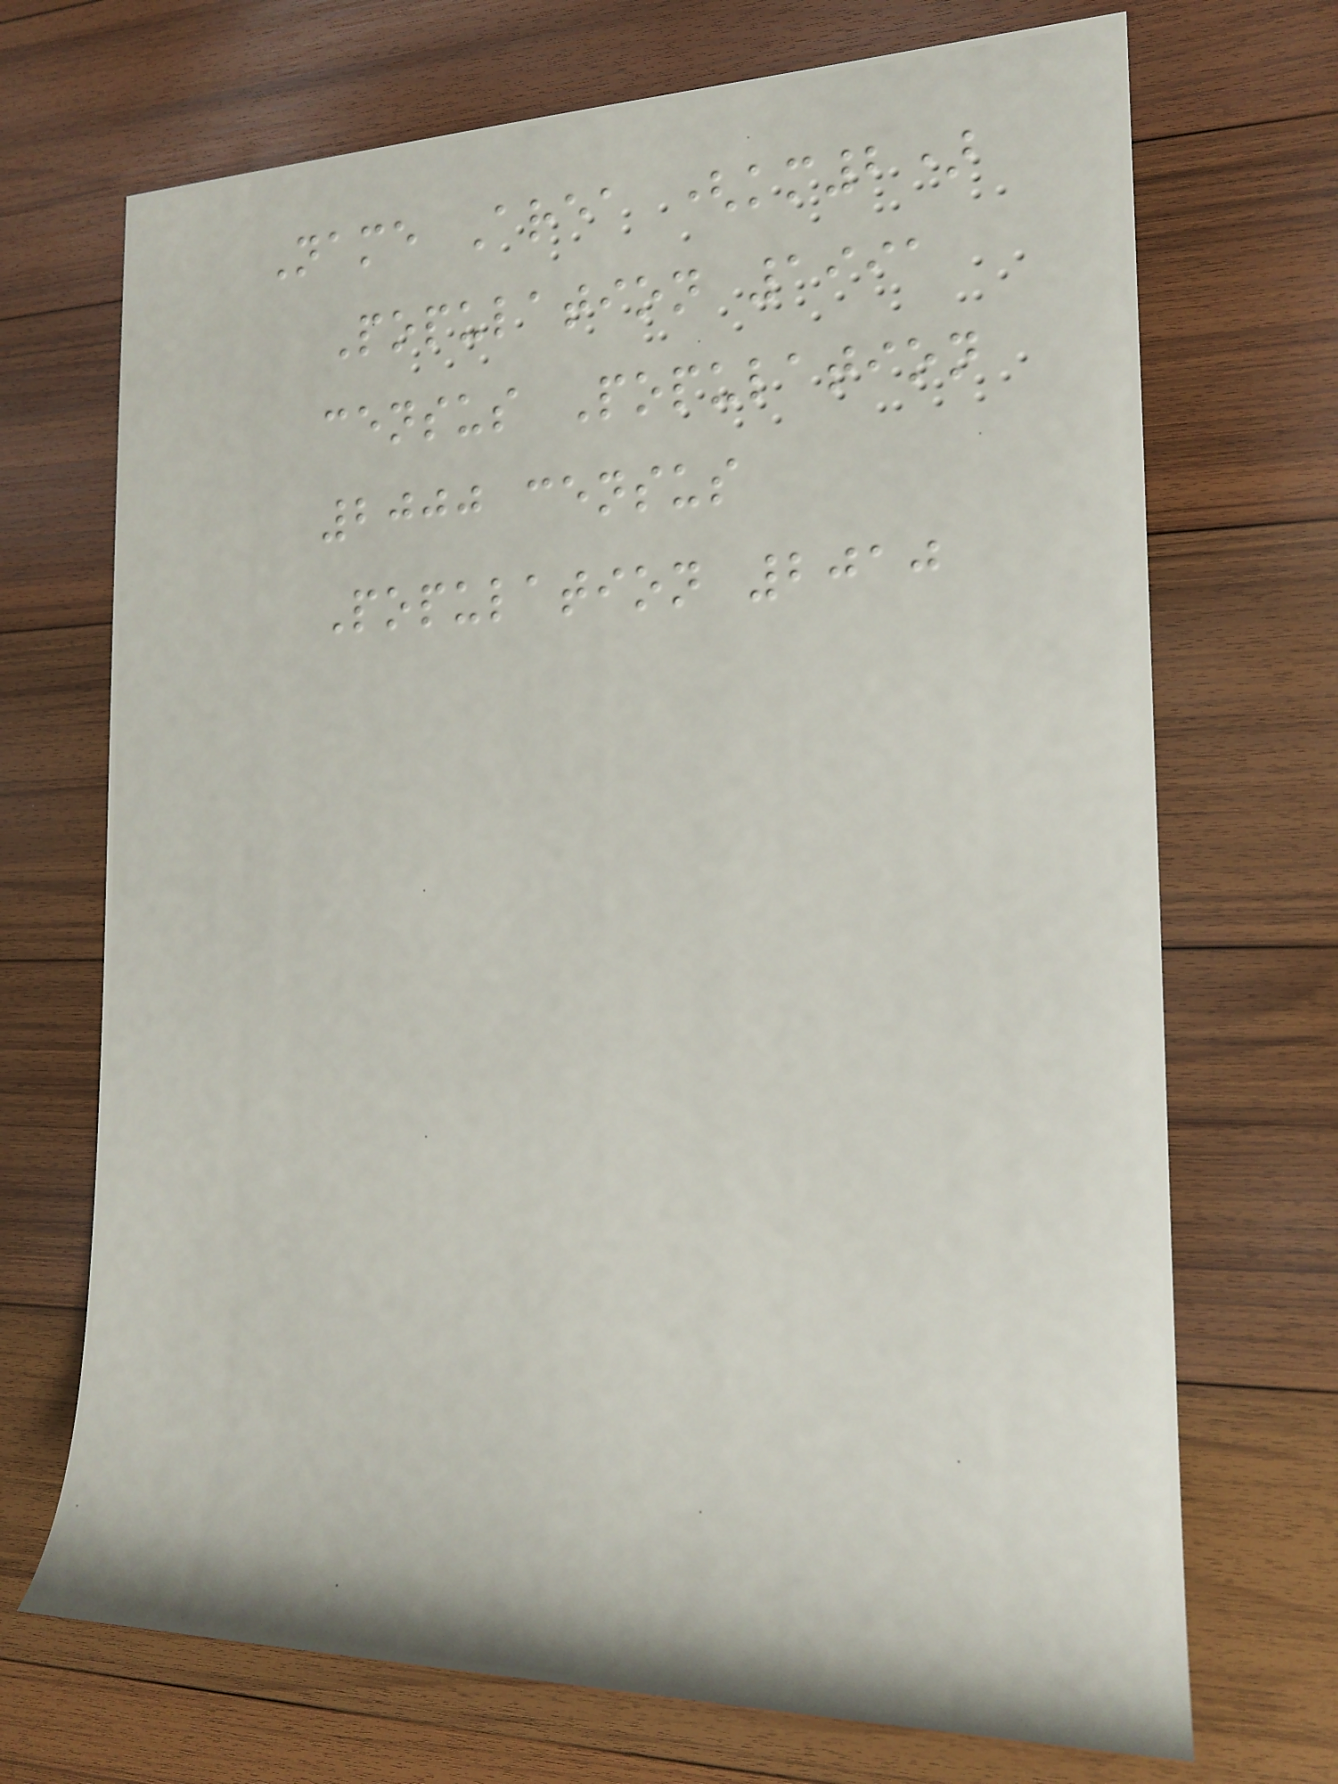Name Area (km2)
Population 1991
census Population
2000 census
Population 2010
